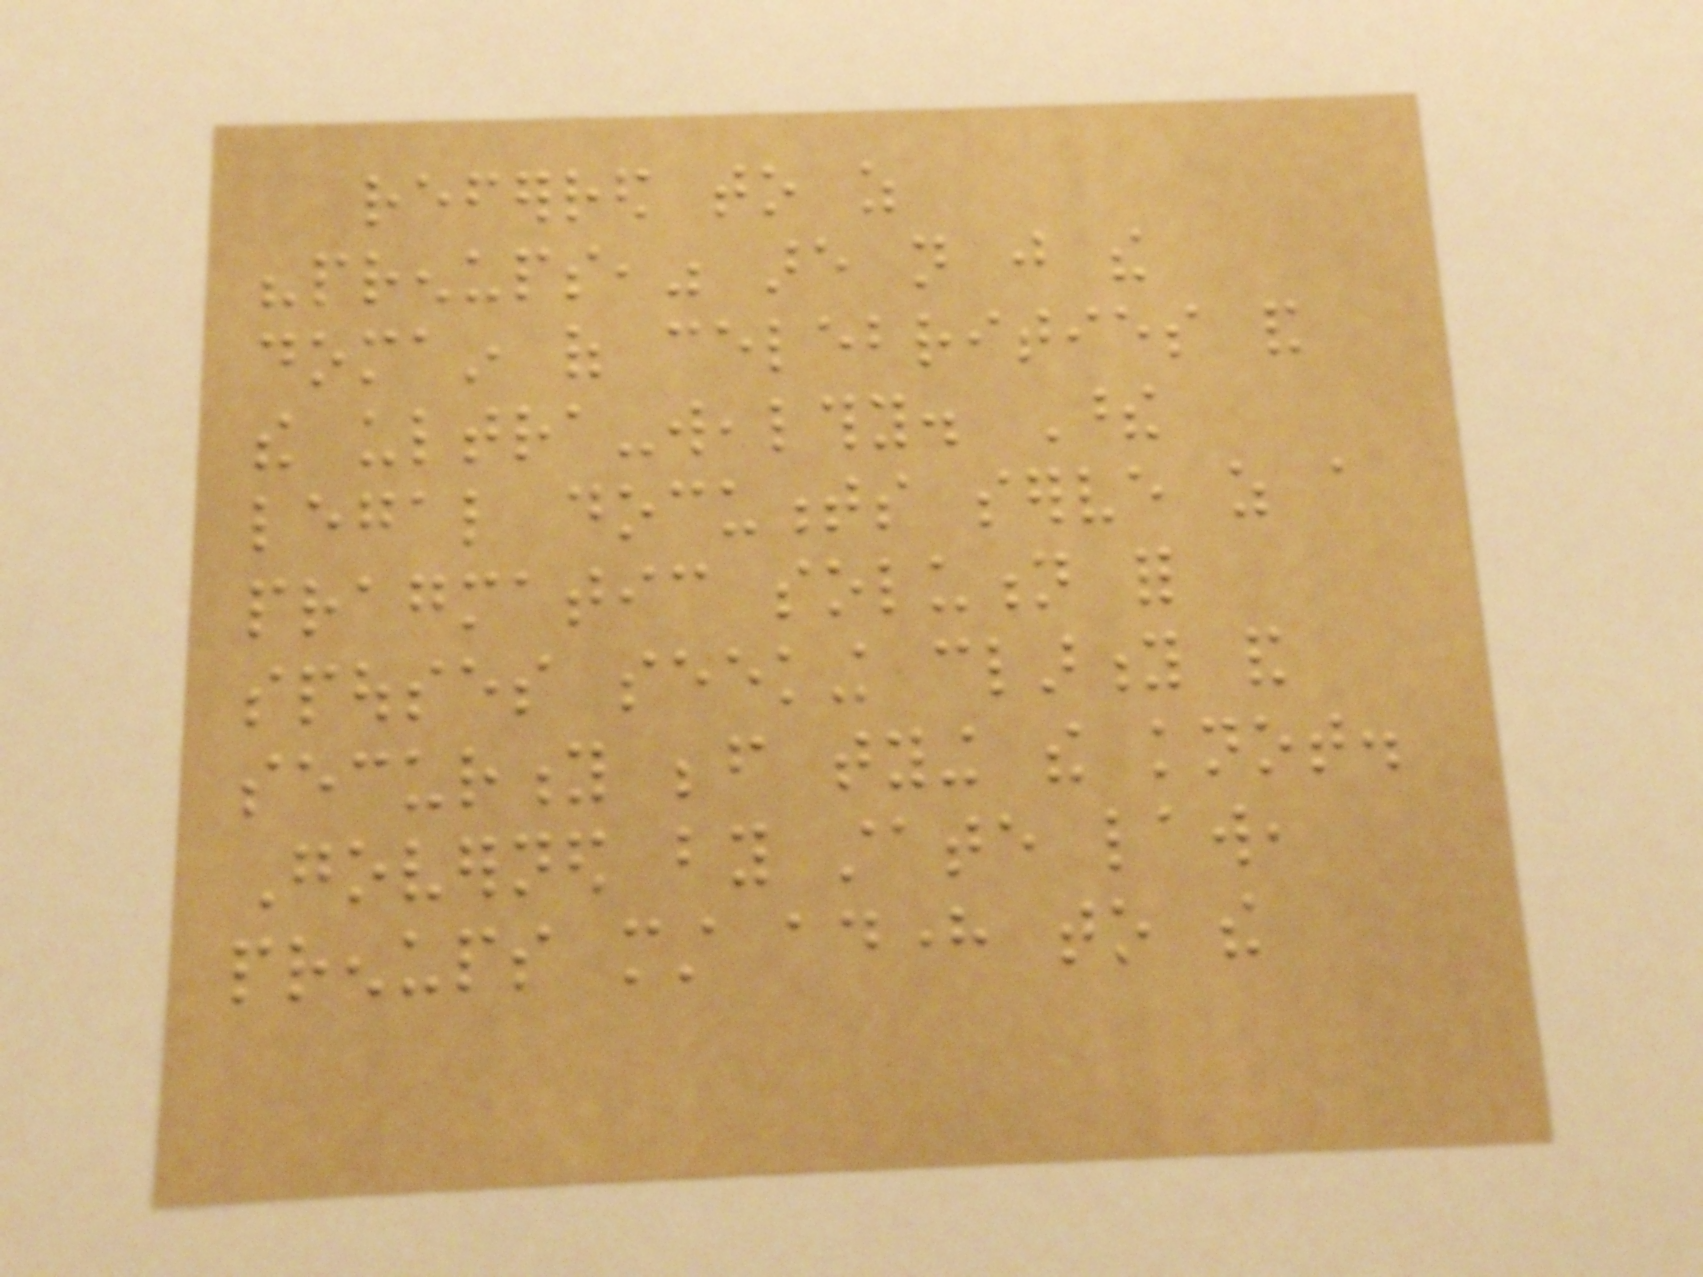referred to as
"prenups," are not just the
domain of celebrities and
the ultra-wealthy. These
legal documents serve as a
pragmatic solution for
spouses seeking clarity and
security before tying the knot.
Governed by state law,
prenups must adhere to the
